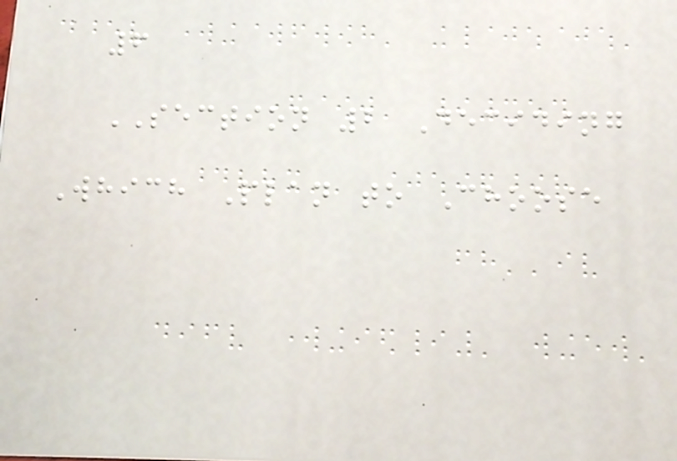6
SECTION 2 Deciding
Which Plan to Choose
